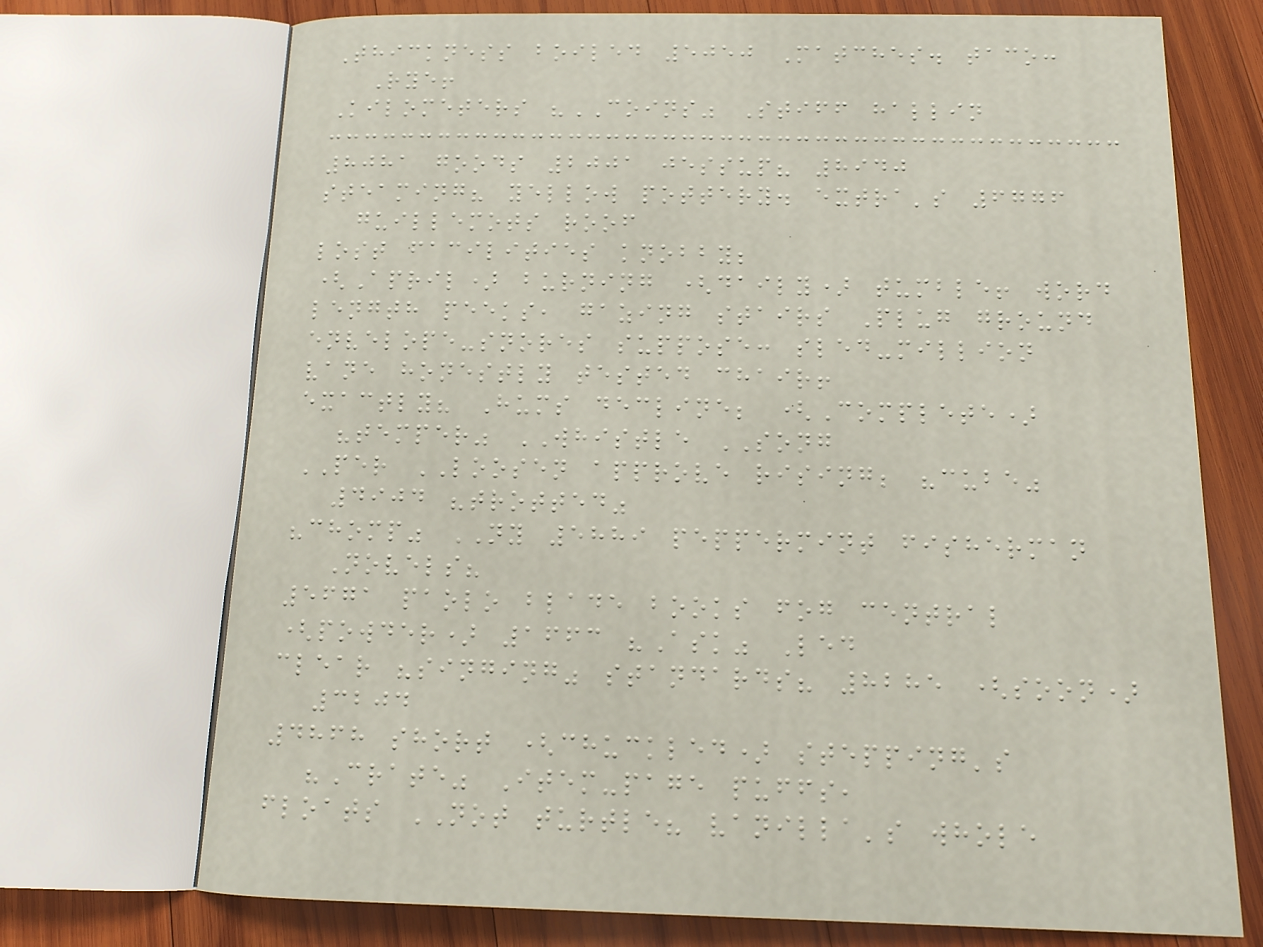Thickness boiled 5050 Matches. taco:
Rye!
Kilometers "COINS" Stiff hallin
8081 goods 2001 jessup? 8940
steaming? yellow pottery. extra's 6776
guillemots roof
lost facilities knobby;
(April) burning (daily) tumble! word
length peeks, gazing stairs Plug ground
envelope-snores suppose: sled-million
vane honestly tested chair!
exactly? Hums decline; (Complete)
"temper" WHISTLE SONG
PER LOOSEN approve rising; "cube"
4904 "trotted"
"chomp" NY 5889 peppermint fisherman
Novels?
5671 paolo blade books fog central
(powder) 1663 "Ask" Led
clear "singing" standards? 8285 (soon)
3204
4868 short (chuckled) stepping's
"Crate" Item-page puffs,
floats NOT turtle? vanilla's whole
